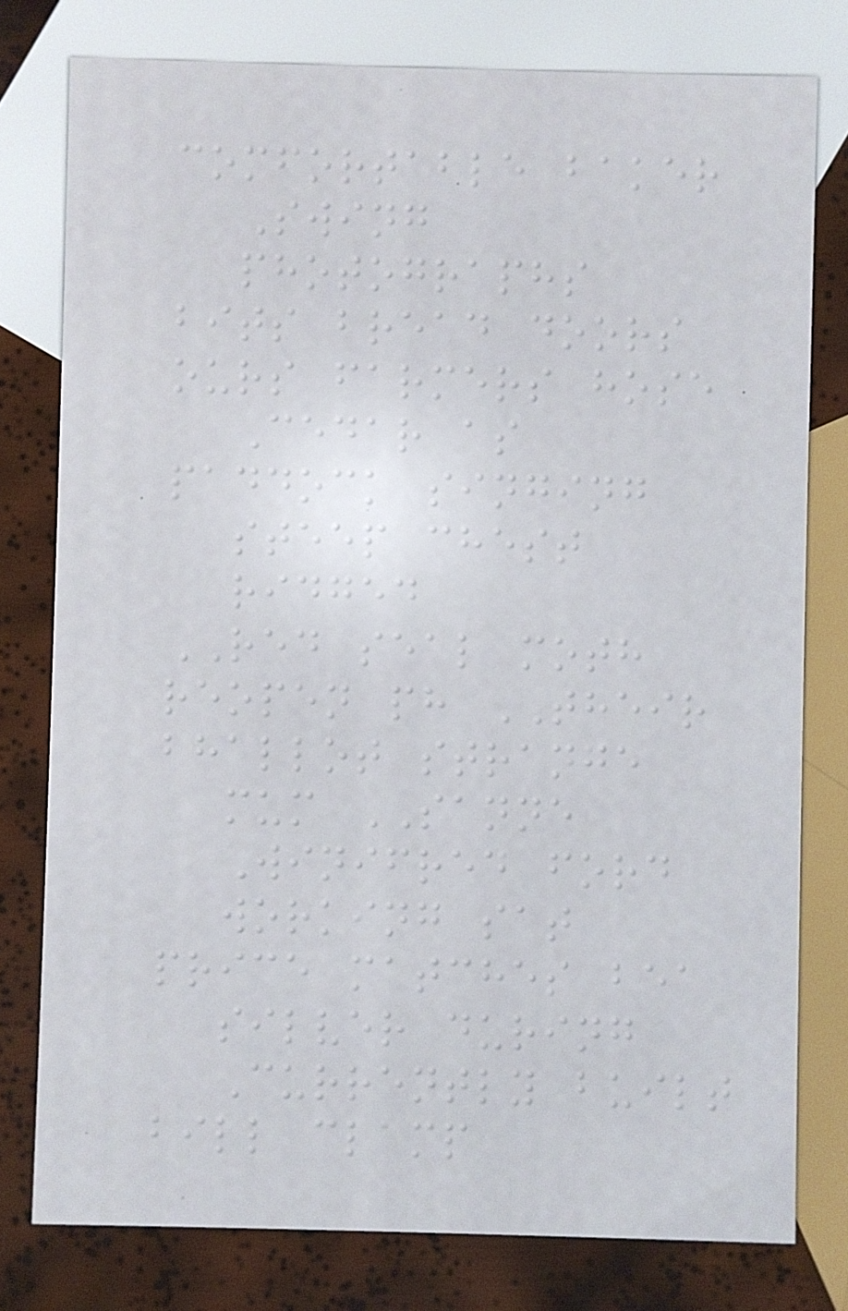comfortable baker
Swing
photographs
bits bread doors
ours farmers hose
Cedar as
paddock singing
steep chest
ridged
RED seal moth
reopen ph THEIR
bhallot strange
mum SANNE
Winifred ford
working sat
price matches bea
silver during
Currently built
bill clamp
